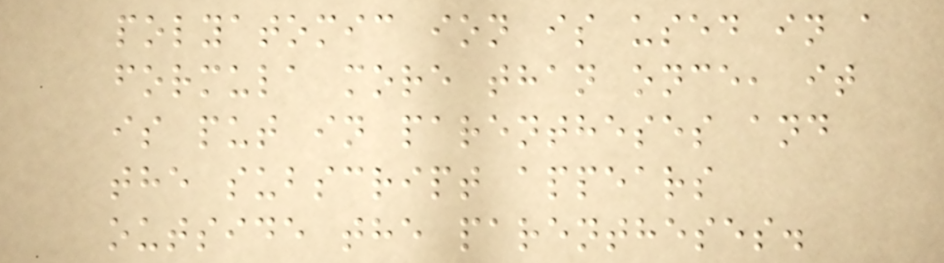polyatomic ion is used in a
formula more than once, it
is put in parentheses and
the subscript appears
outside the parentheses.
